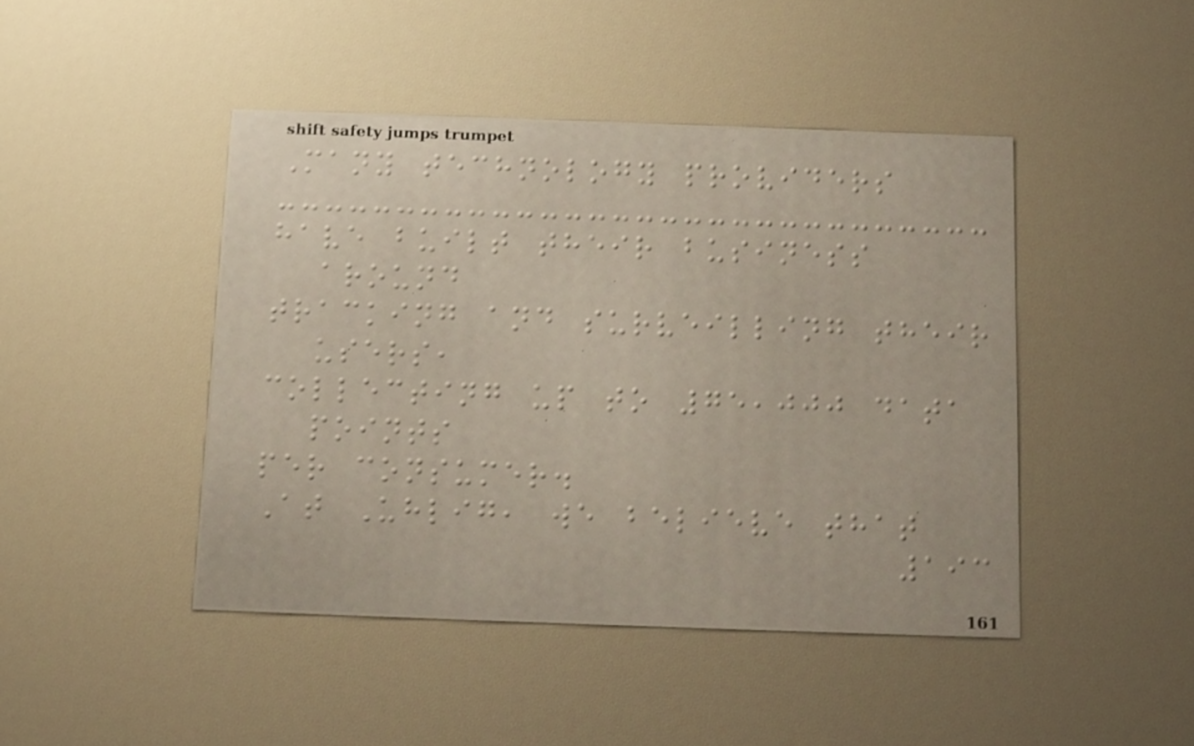Many technology providers
have built their business
around
tracking and surveilling their
users,
collecting up to 75,000 data
points
per consumer.
At Uhlig, we believe that
193
